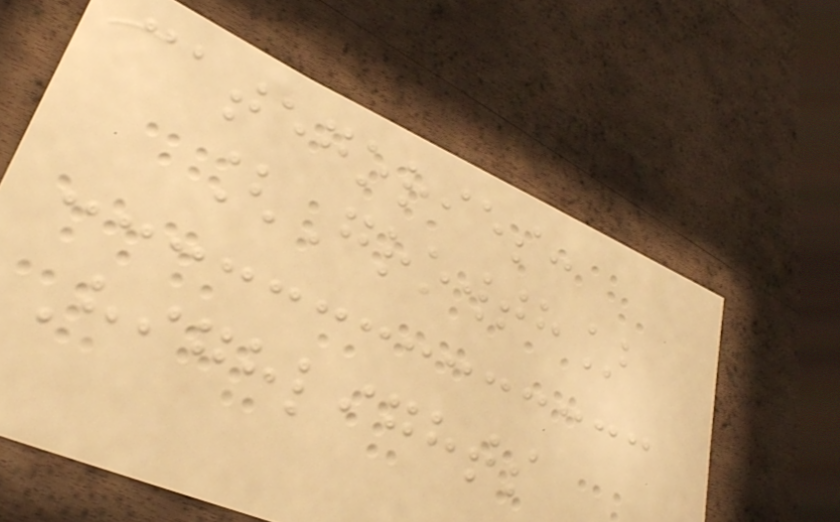categories:
[Growth]
Highlights
